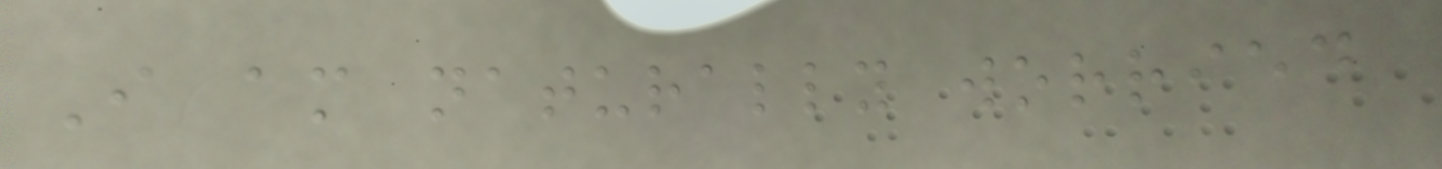I am naturally worried
